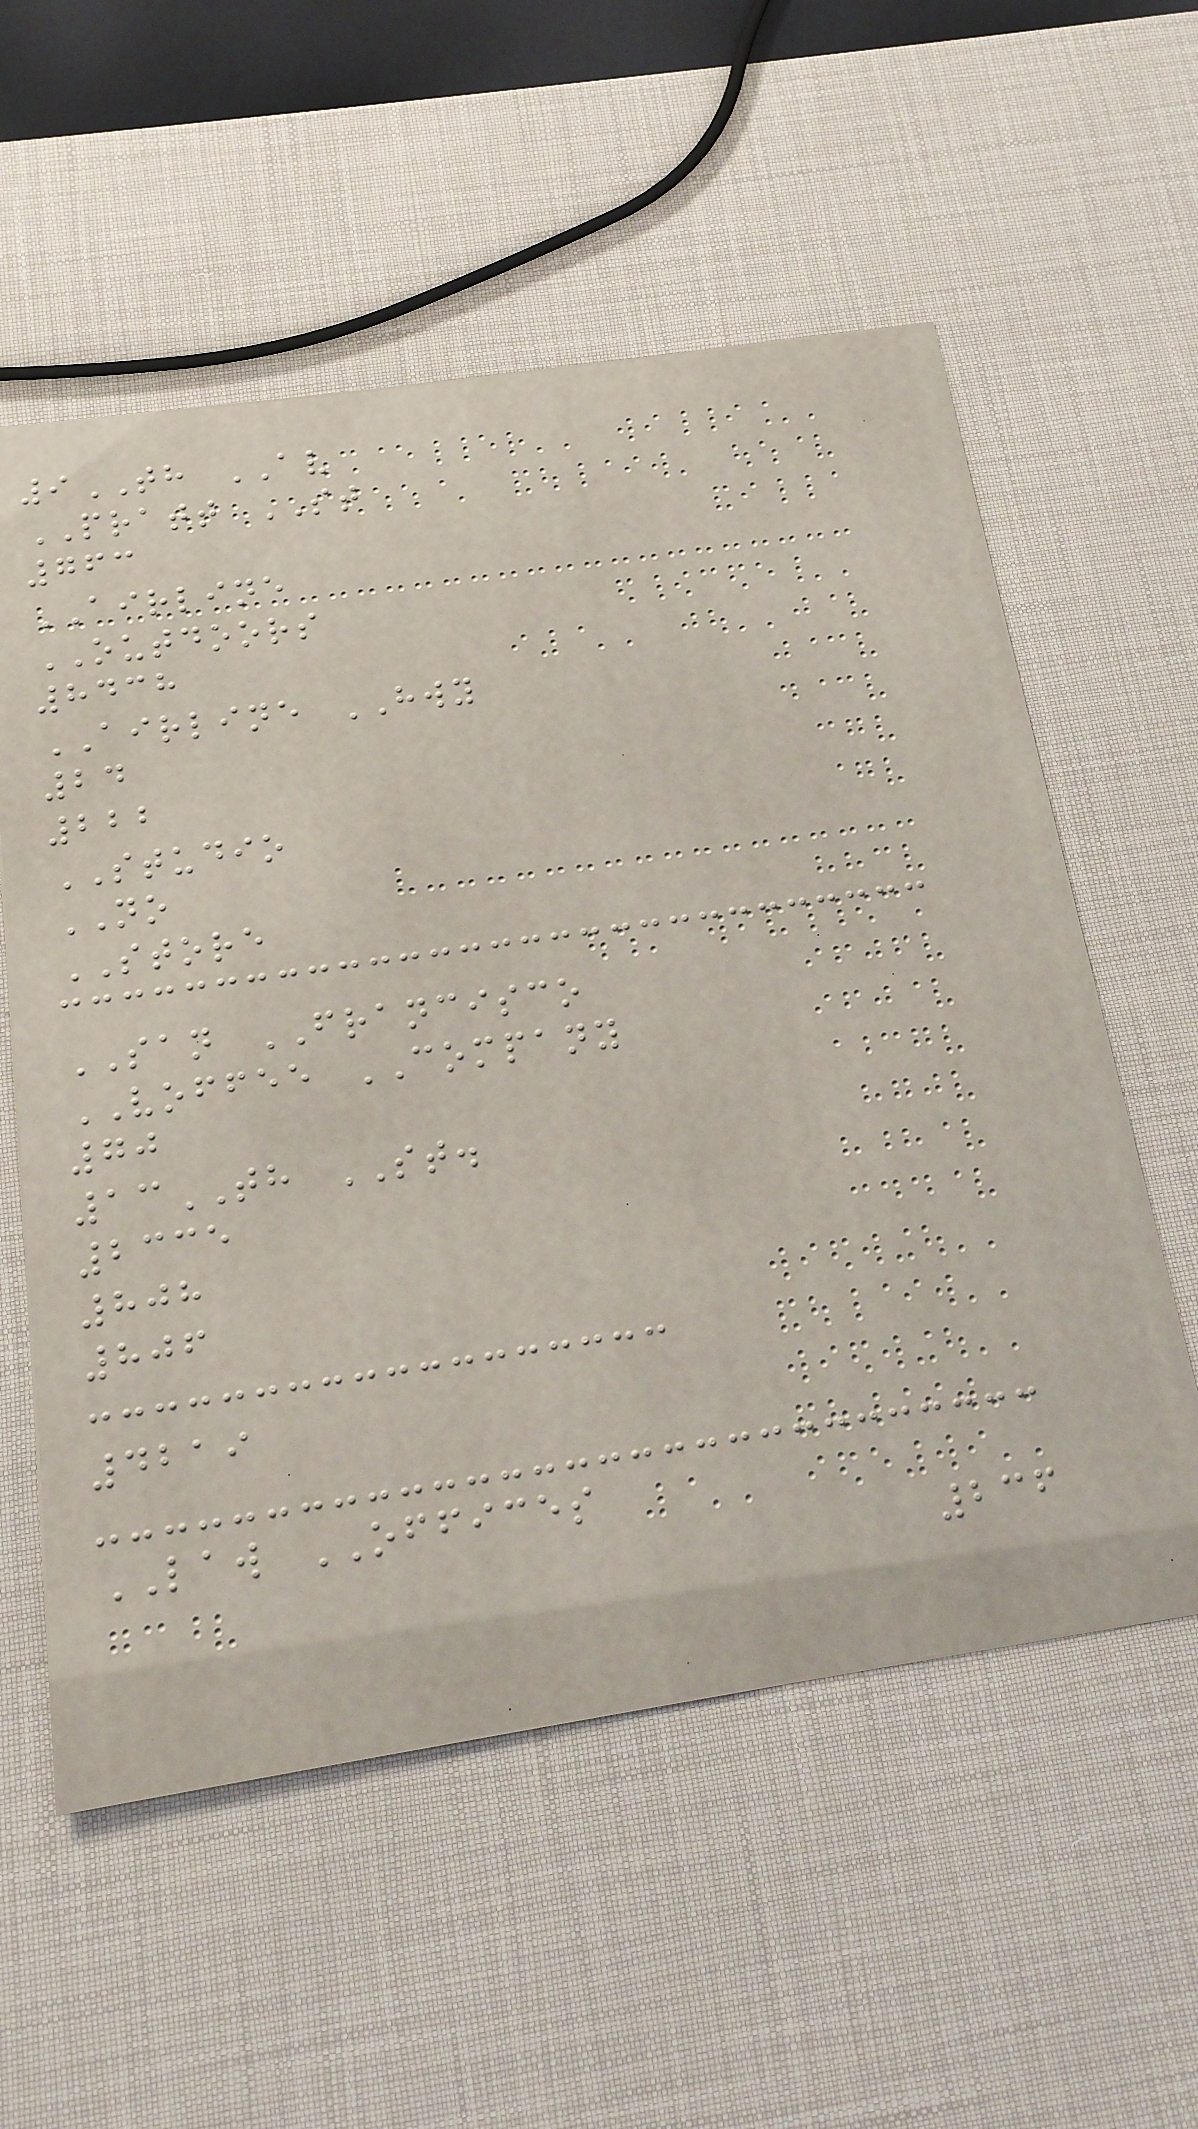9TH AV
PRATT ST
763
AIRLINE
OUTDOORS
8438
AIRLINE HWY
24
222
STUDIO
NO
STORE
SAN FRANCISCO
VOFFEE COMPANY
70
13TH ST.
2335
808
806
4219
LAW OFFICES
236
